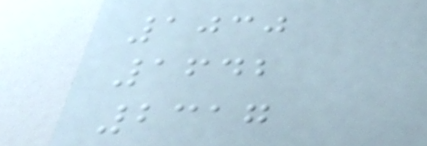1030
1642
2317
